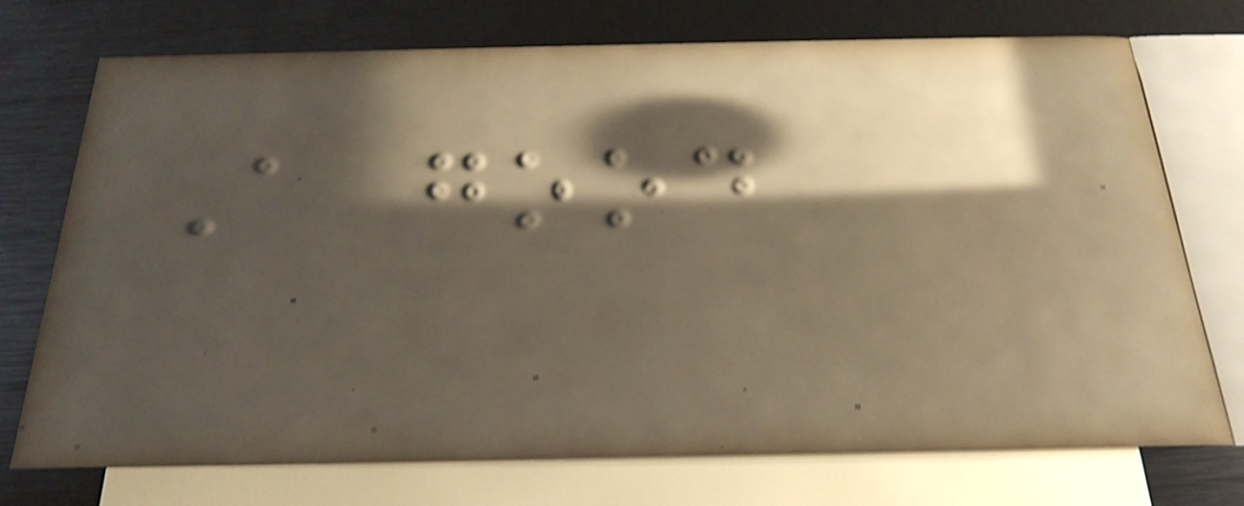A good
